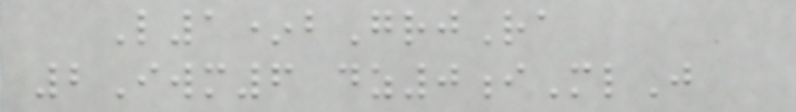L1*bGrjRa
2Iwm6 dz0iMlJ
